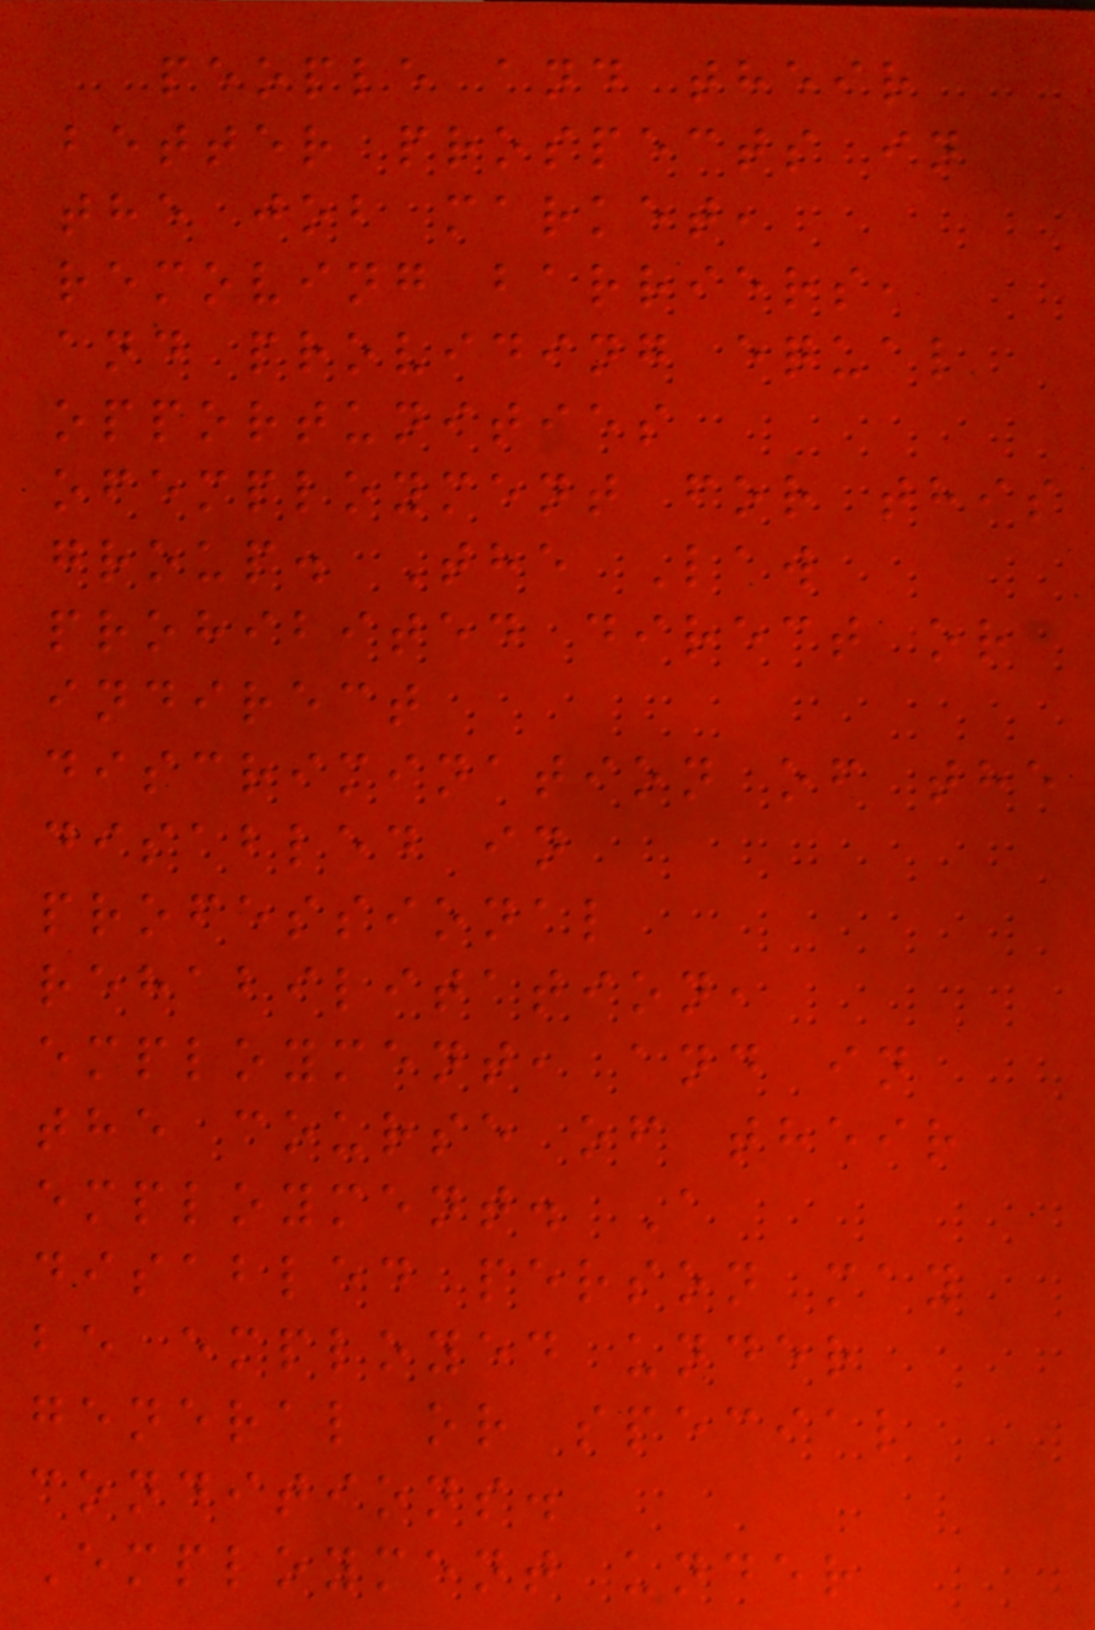people and their
better prospects in
the job market,
removing barriers,
and providing equal
opportunities
ofemployment for this
group. The Law
prohibited direct or
indirect
discrimination of the
disabled in
professional
rehabilitation,
employment, and in
the course of their
employment. A
disabled person may
be employed under
general or special
conditions.
Employment under
